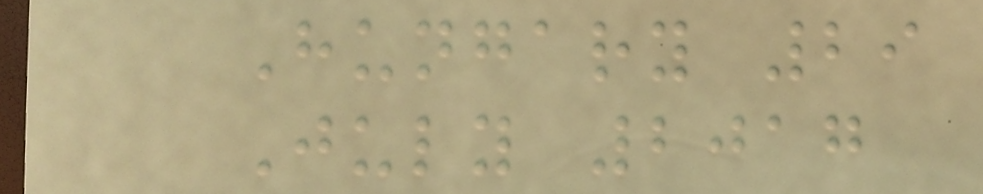Hungary 29
July 2017
